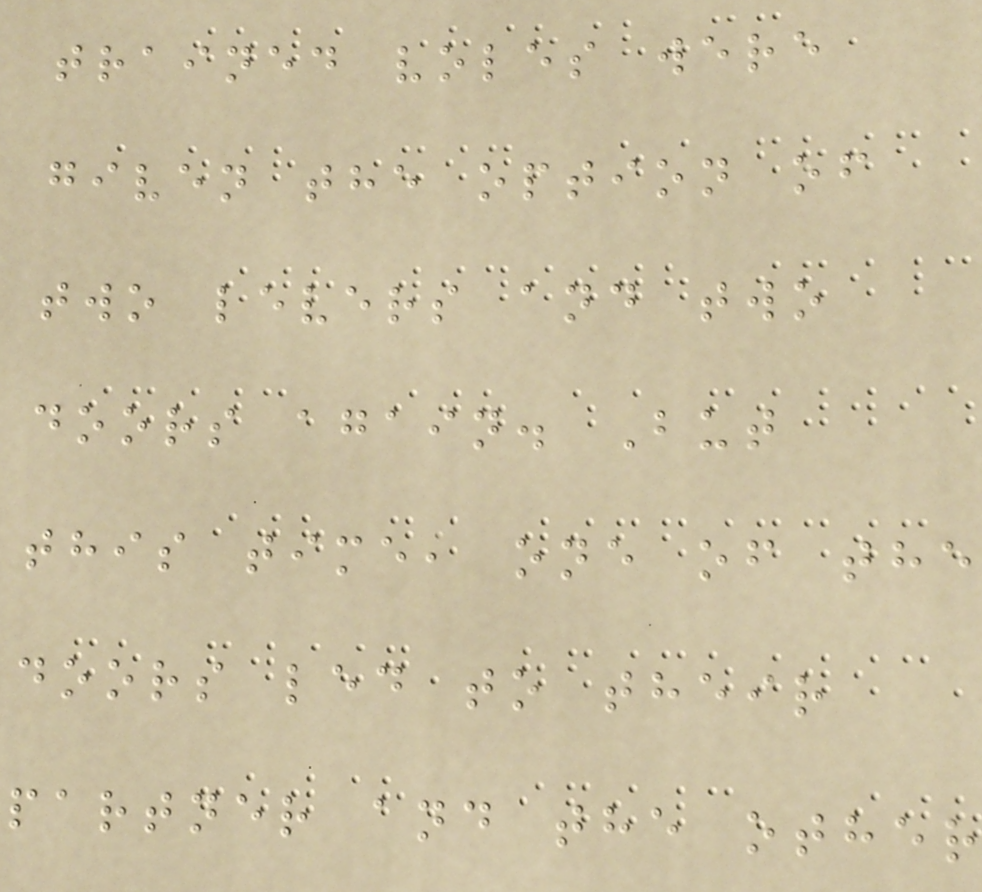trained voles were
given the option of
two levers and two
doors again. But
this time, one of the
doors led to their
partner and the other
